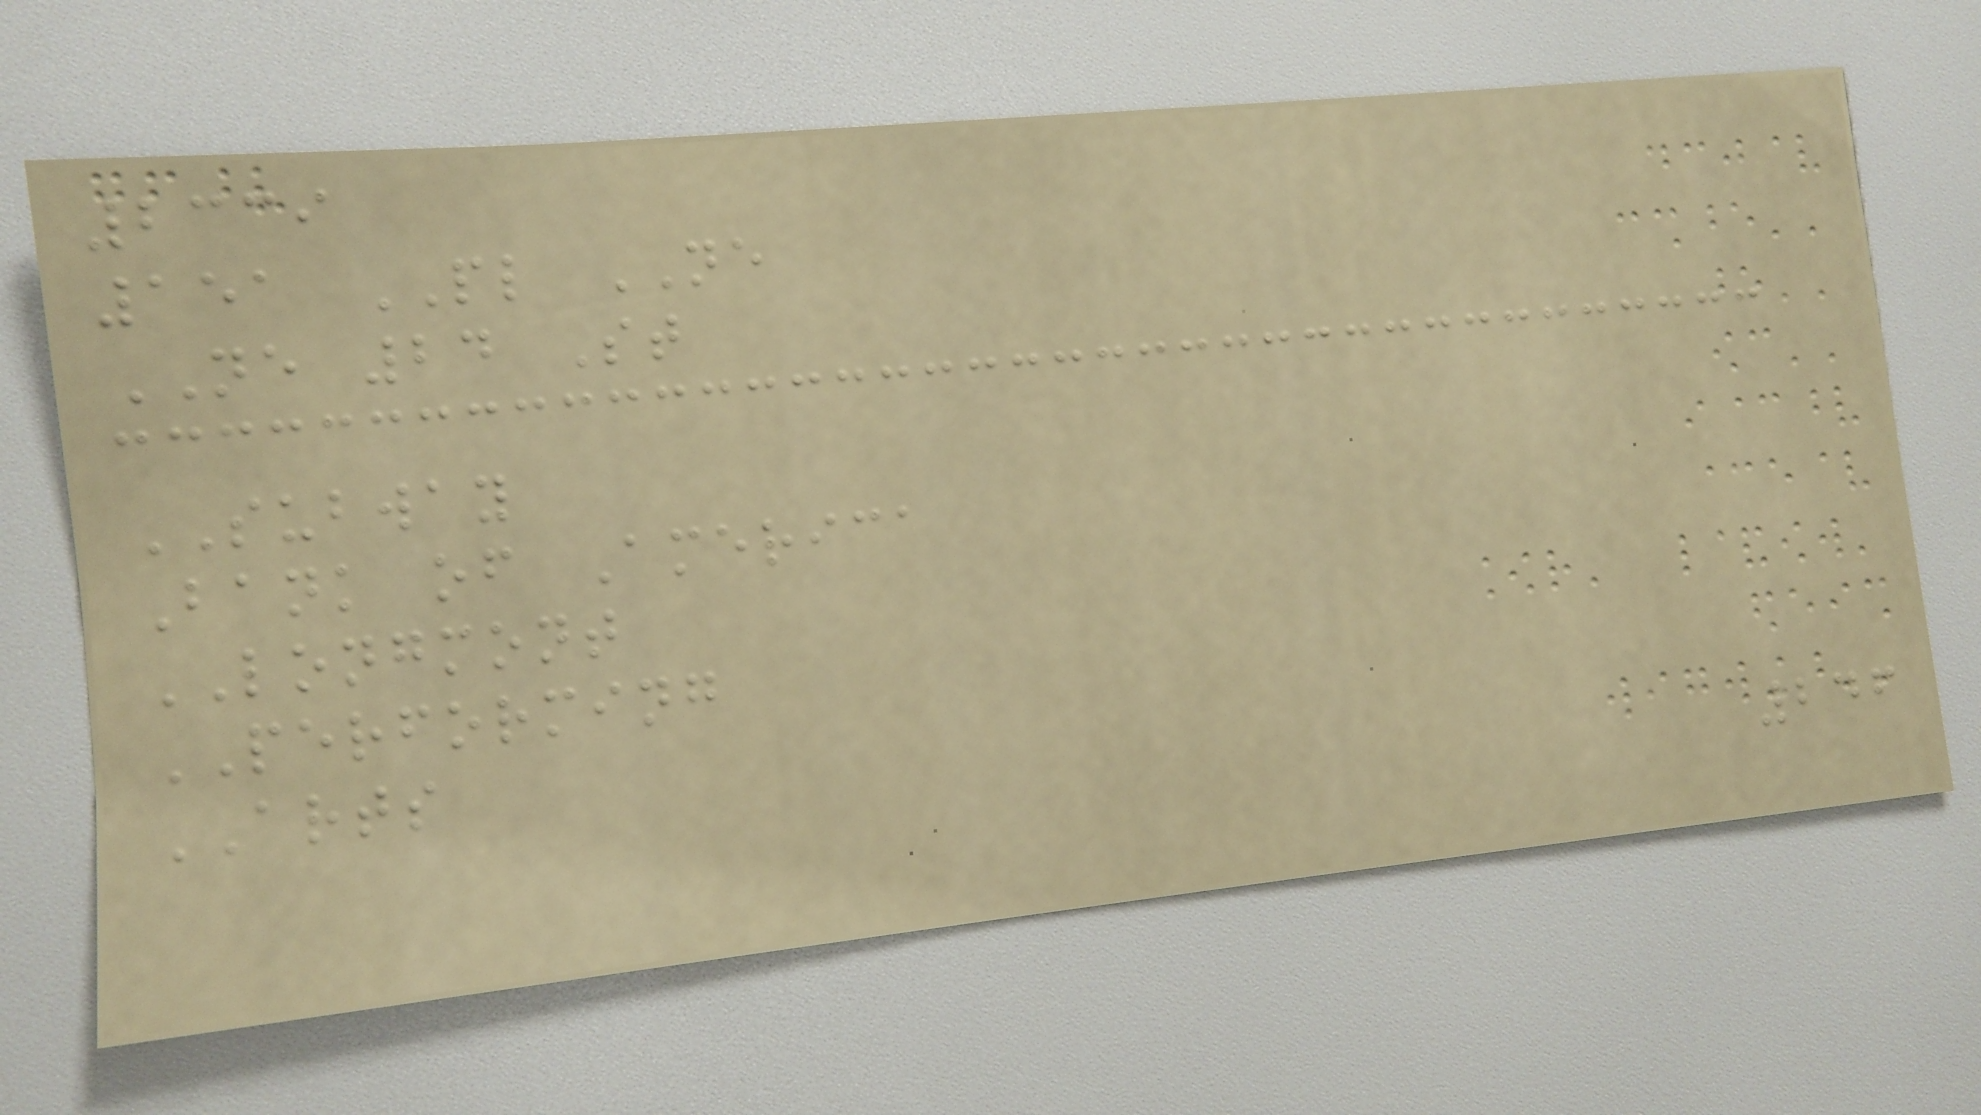2339
151 PL NE
NE 24 St
SUBWAY
Bank of America
LONGMONT
PERFORMING
ARTS
246
